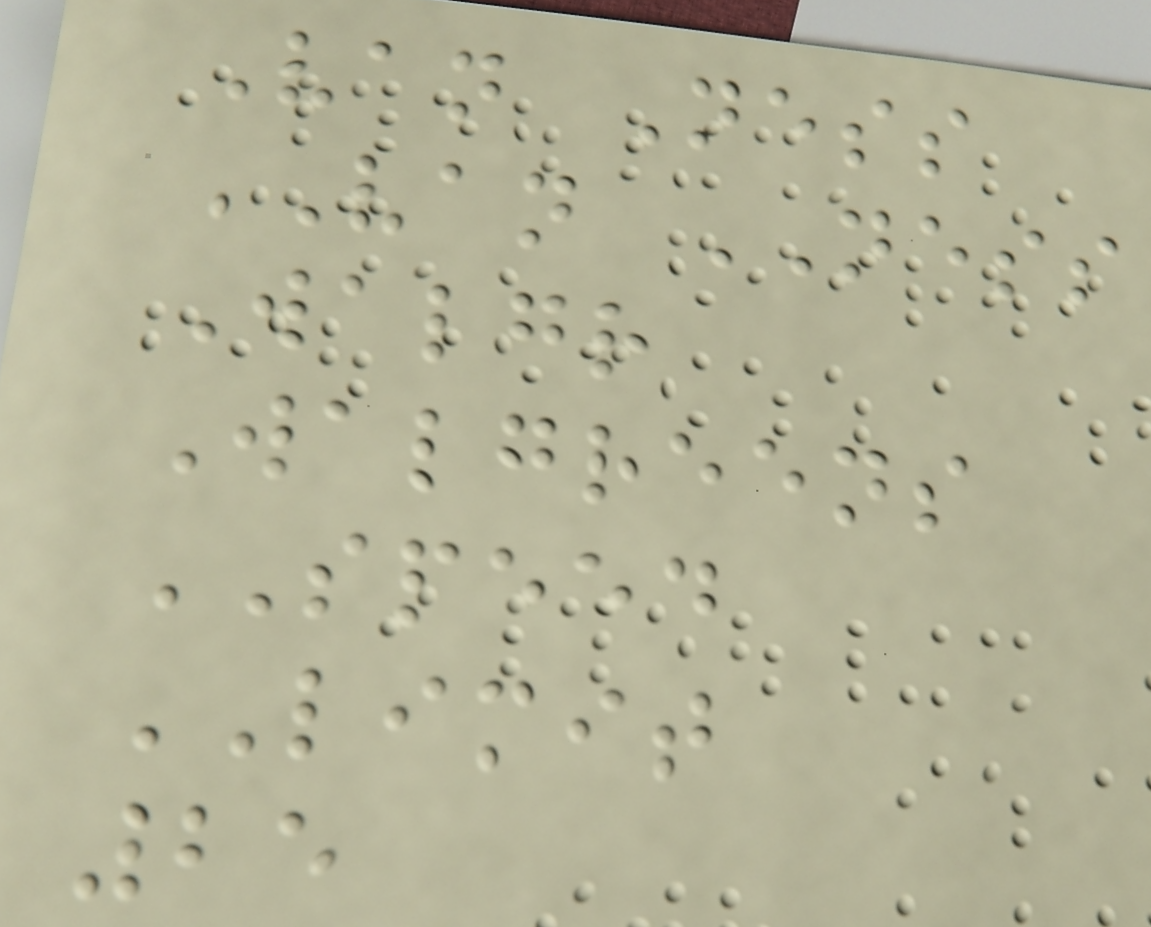Van Ness
VAN NESS
Walgr
Walgreens
SPEED
LIMIT
25
